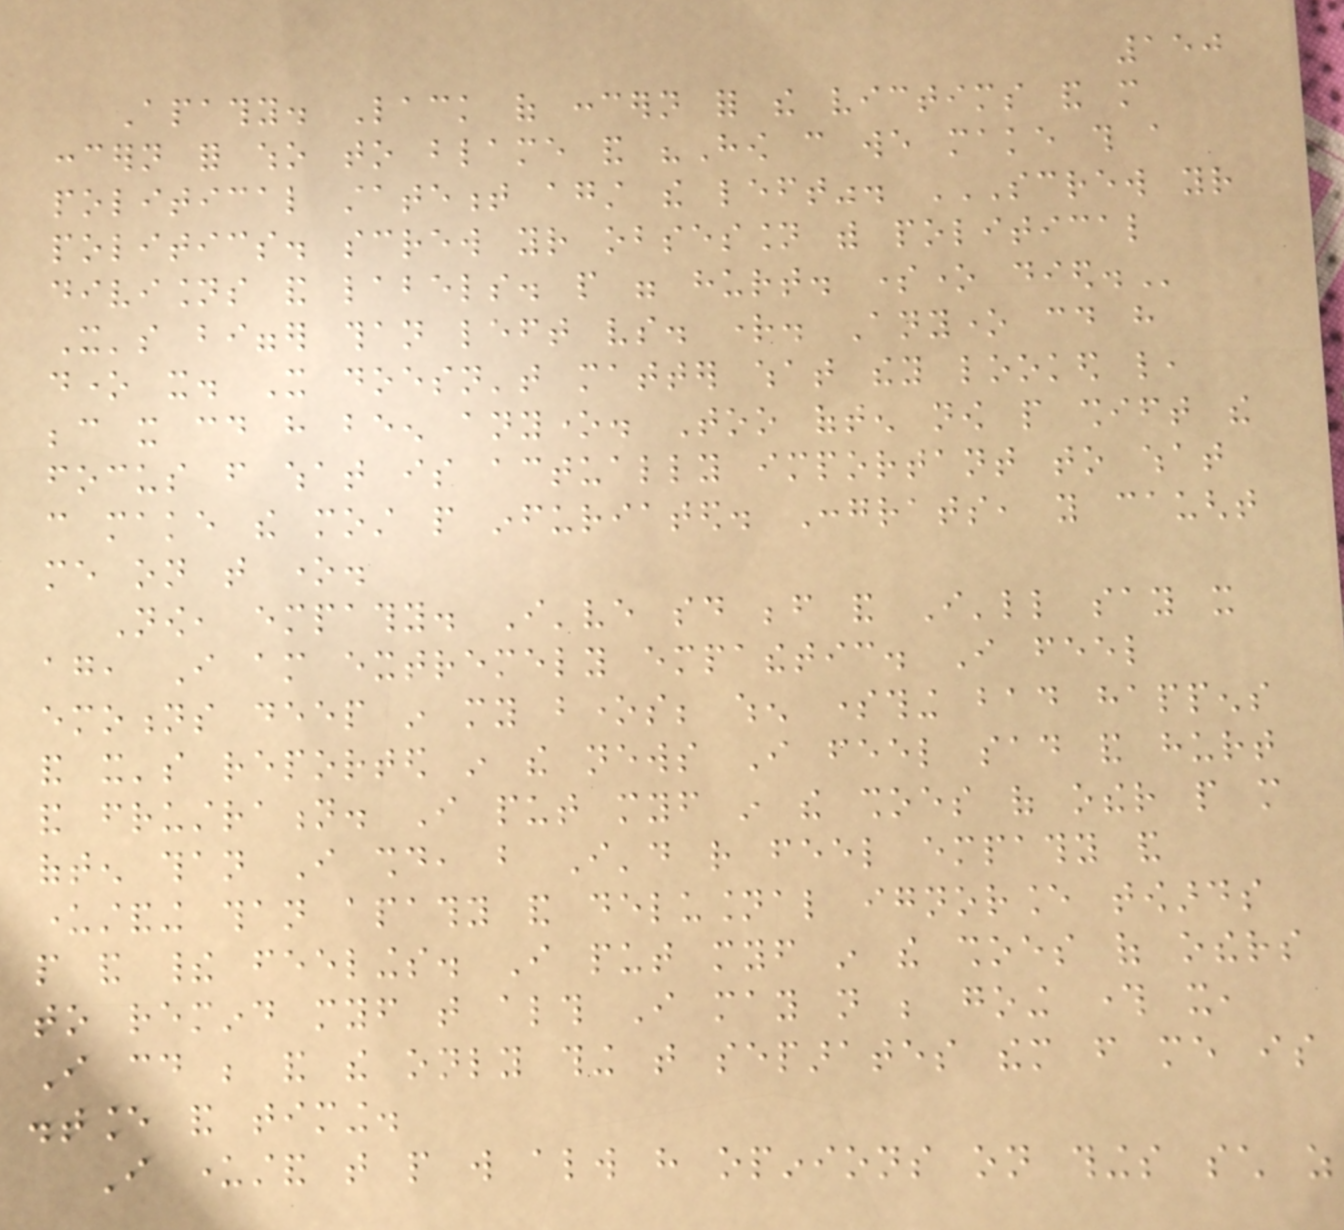150
Apathy. Lack of concern for the victims and more
concern for who to blame and "How can we make this a
political statement against the left". SCREW YOUR
POLITICS. SCREW YOUR OBSESSION WITH POLITICAL
DIVISIONS AND LABELS. PEOPLE WERE HURT. SOMEONE DIED.
It's bigger than left vs. right. Anyone could have
done it. It doesn't matter what they looked like,
because it could have been anyone. Too often now people shift the
focus from what is actually important to what
can make the most people infuriated. Congrats, you caught
me on that one.
Now, empathy. I've said before and I'll say it
again, I am extremely empathetic. I feel
emotions deep in my bones; when something bad happens
and it's reported in the news I feel sad and hurt
and frustration. I put myself in the shoes of other people more
often than I should, but I'd rather feel empathy and
understanding than apathy and delusional ignorance towards
people and their feelings. I put myself in the shoes of others
to remind myself that although I may not be going through it,
I could be and the only thing that separates them from me is
distance and timing.
I understand that people will always have opinions on things such as
